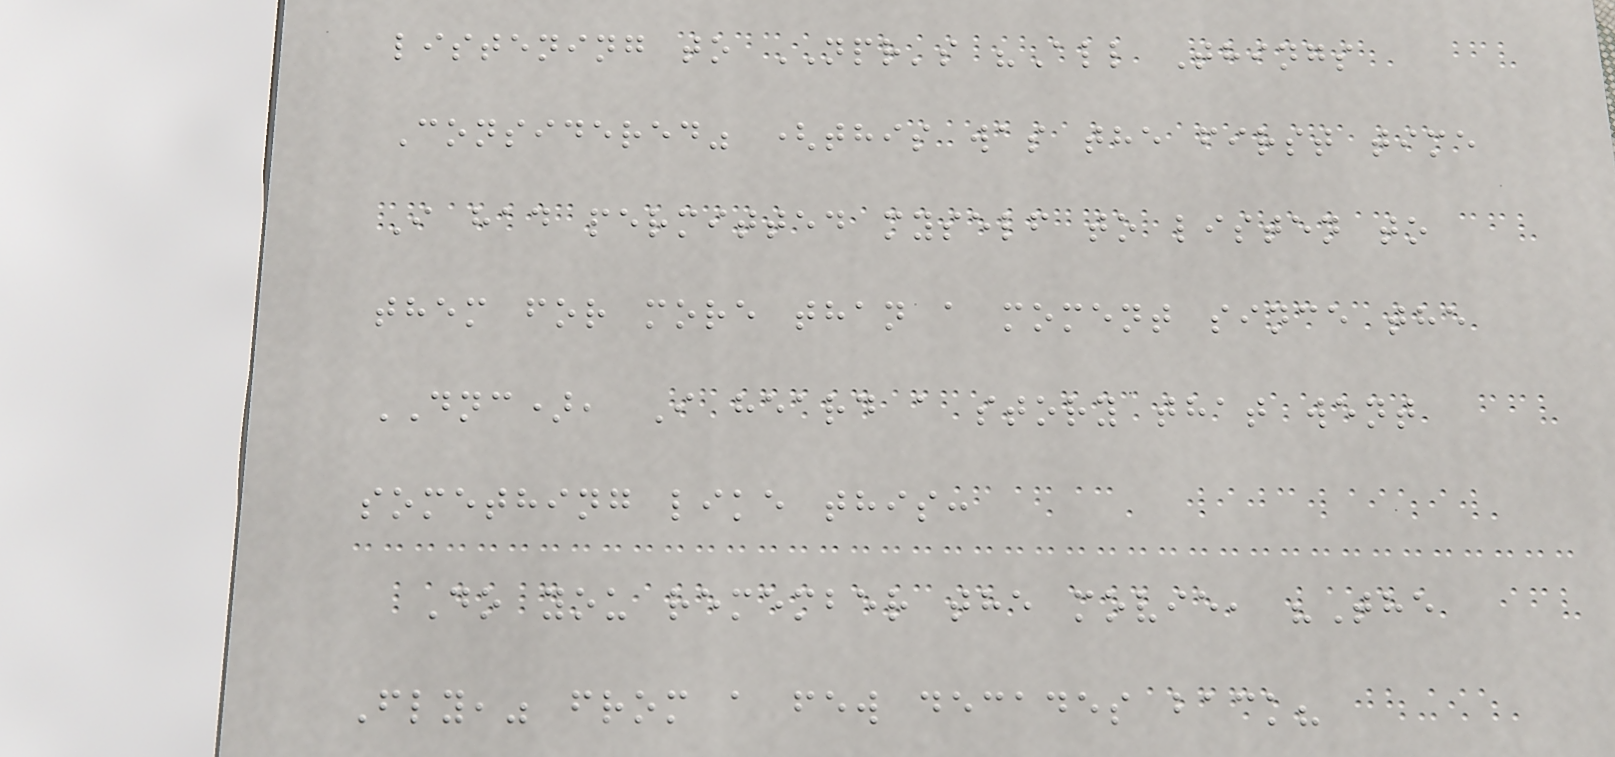listening to NPR's "All Things
Considered" (this was the first time
I had permitted myself to listen to
them for more than a moment since the
DNC), I heard a story that went
something like this:
Do you remember the movie, "The
Fly," from a few decades back?
